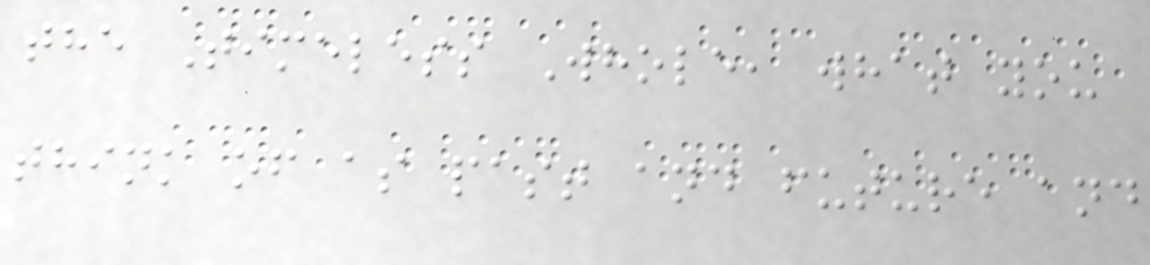the Timeless Whole, what you
think of as past and future and
